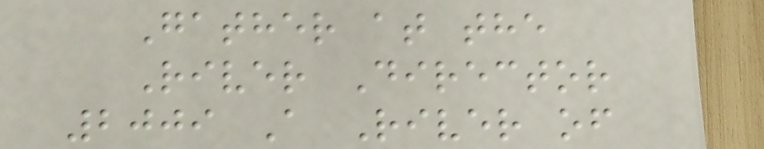Gather at the
River Director
2009 A River of
